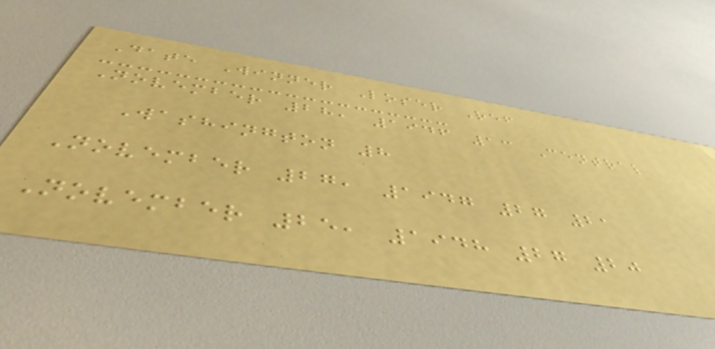Date Winner Loser Ref
November 28, 1946 13 Central
Washington 8
November 27, 1947 27 21
November 25, 1948 27 20
